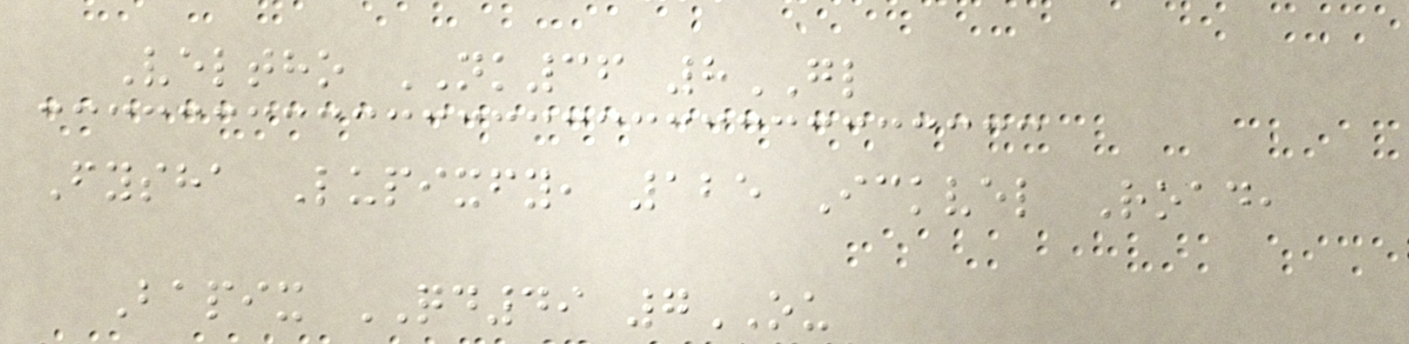Veltho NK36 8GL
Fysha Lupixfy, 125 Ickvel Road,
Bapix QD49 7OU
